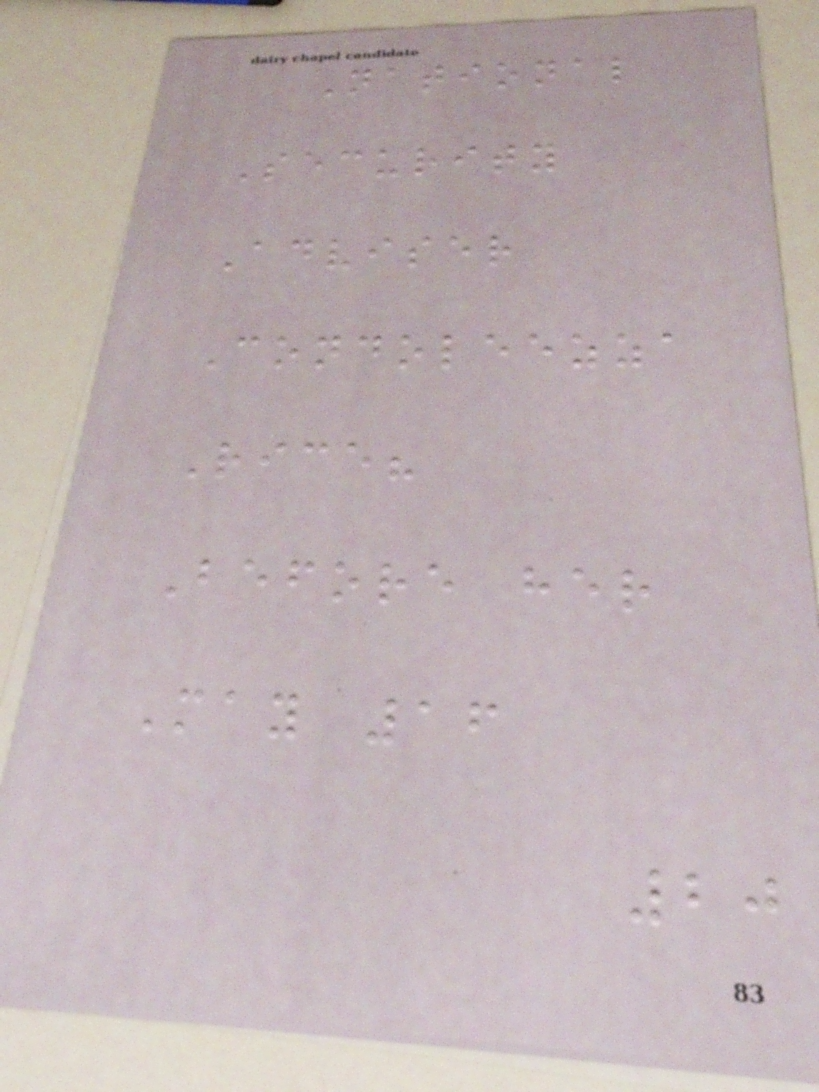National
Security
Adviser
Condoleezza
Rice?
Before her
May 16
20
